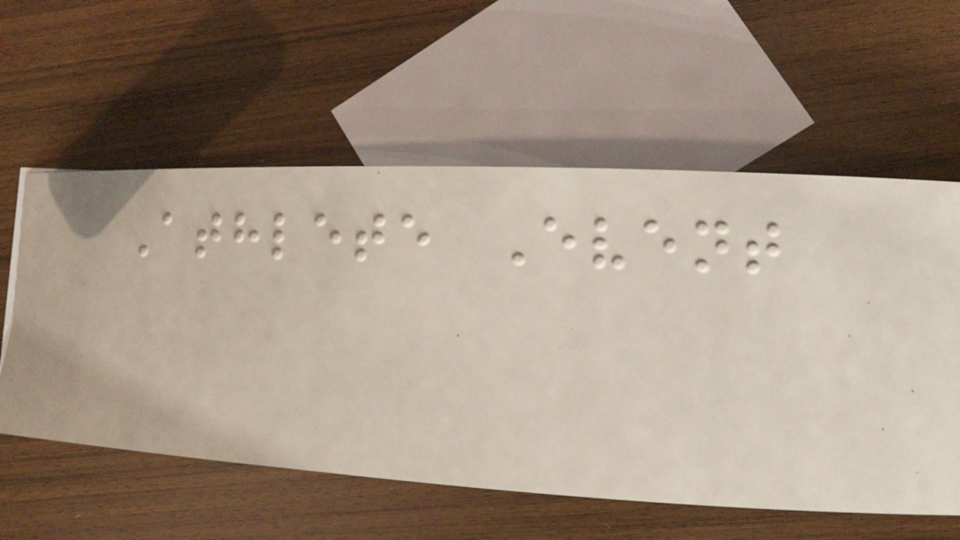Athlete Event
